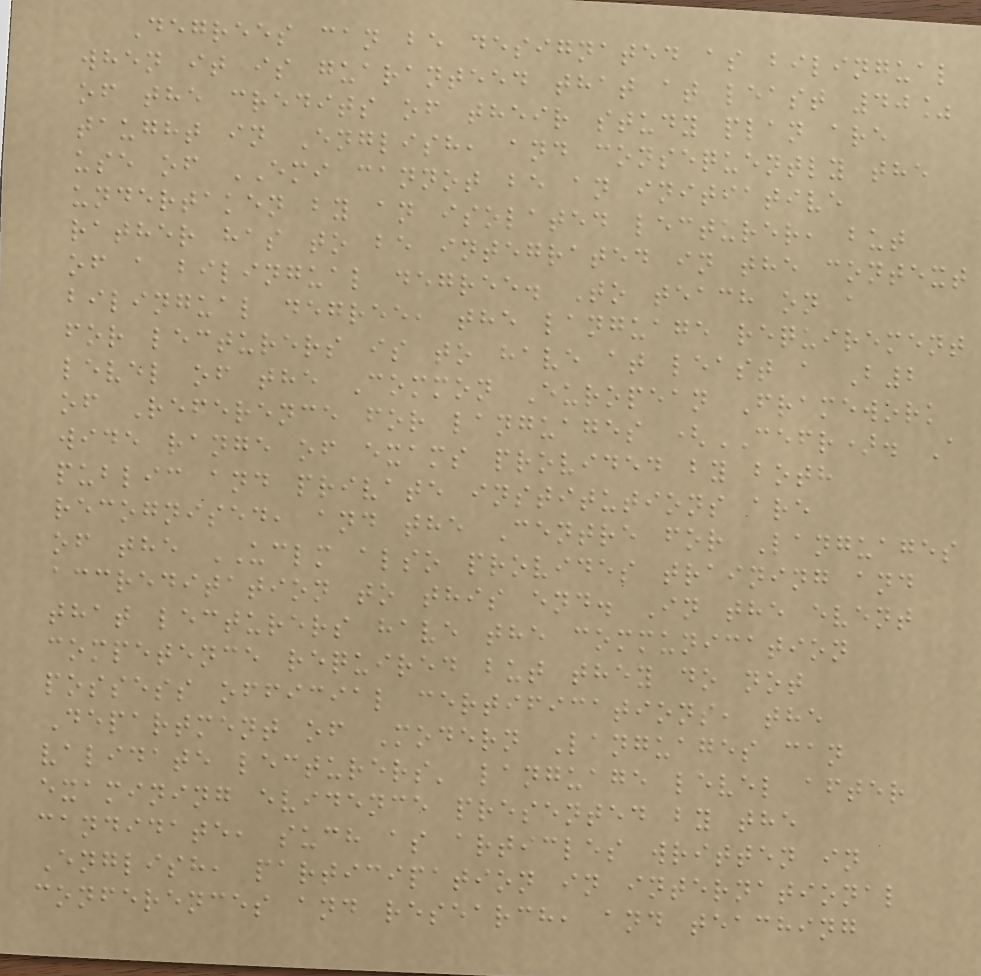Degrees can be designated as bilingual
when it is guaranteed that at least 40%
of the credits of their study plan are
taught in English, and consequently the
use of EMI cannot be an initiative
undertaken by an isolated lecturer, but
rather has to be integrated in the context
of a bilingual degree. To teach on a
bilingual degree, the language requirement
for lecturers is to have at least a B2
level of the Common European Framework
of Reference for languages (CEFR). A
wide range of exams provided by both
public and private institutions are
recognised, and the Centre for Languages
of the UCLM also provides training and
accreditation to this end. In the event
that lecturers have the communication
competence required but they do not
possess official certifications, the
Department of Modern Languages can
validate lecturers' language level after
examining evidence presented by the
candidate, such as articles written in
English, participation in international
conferences and research, and teaching
